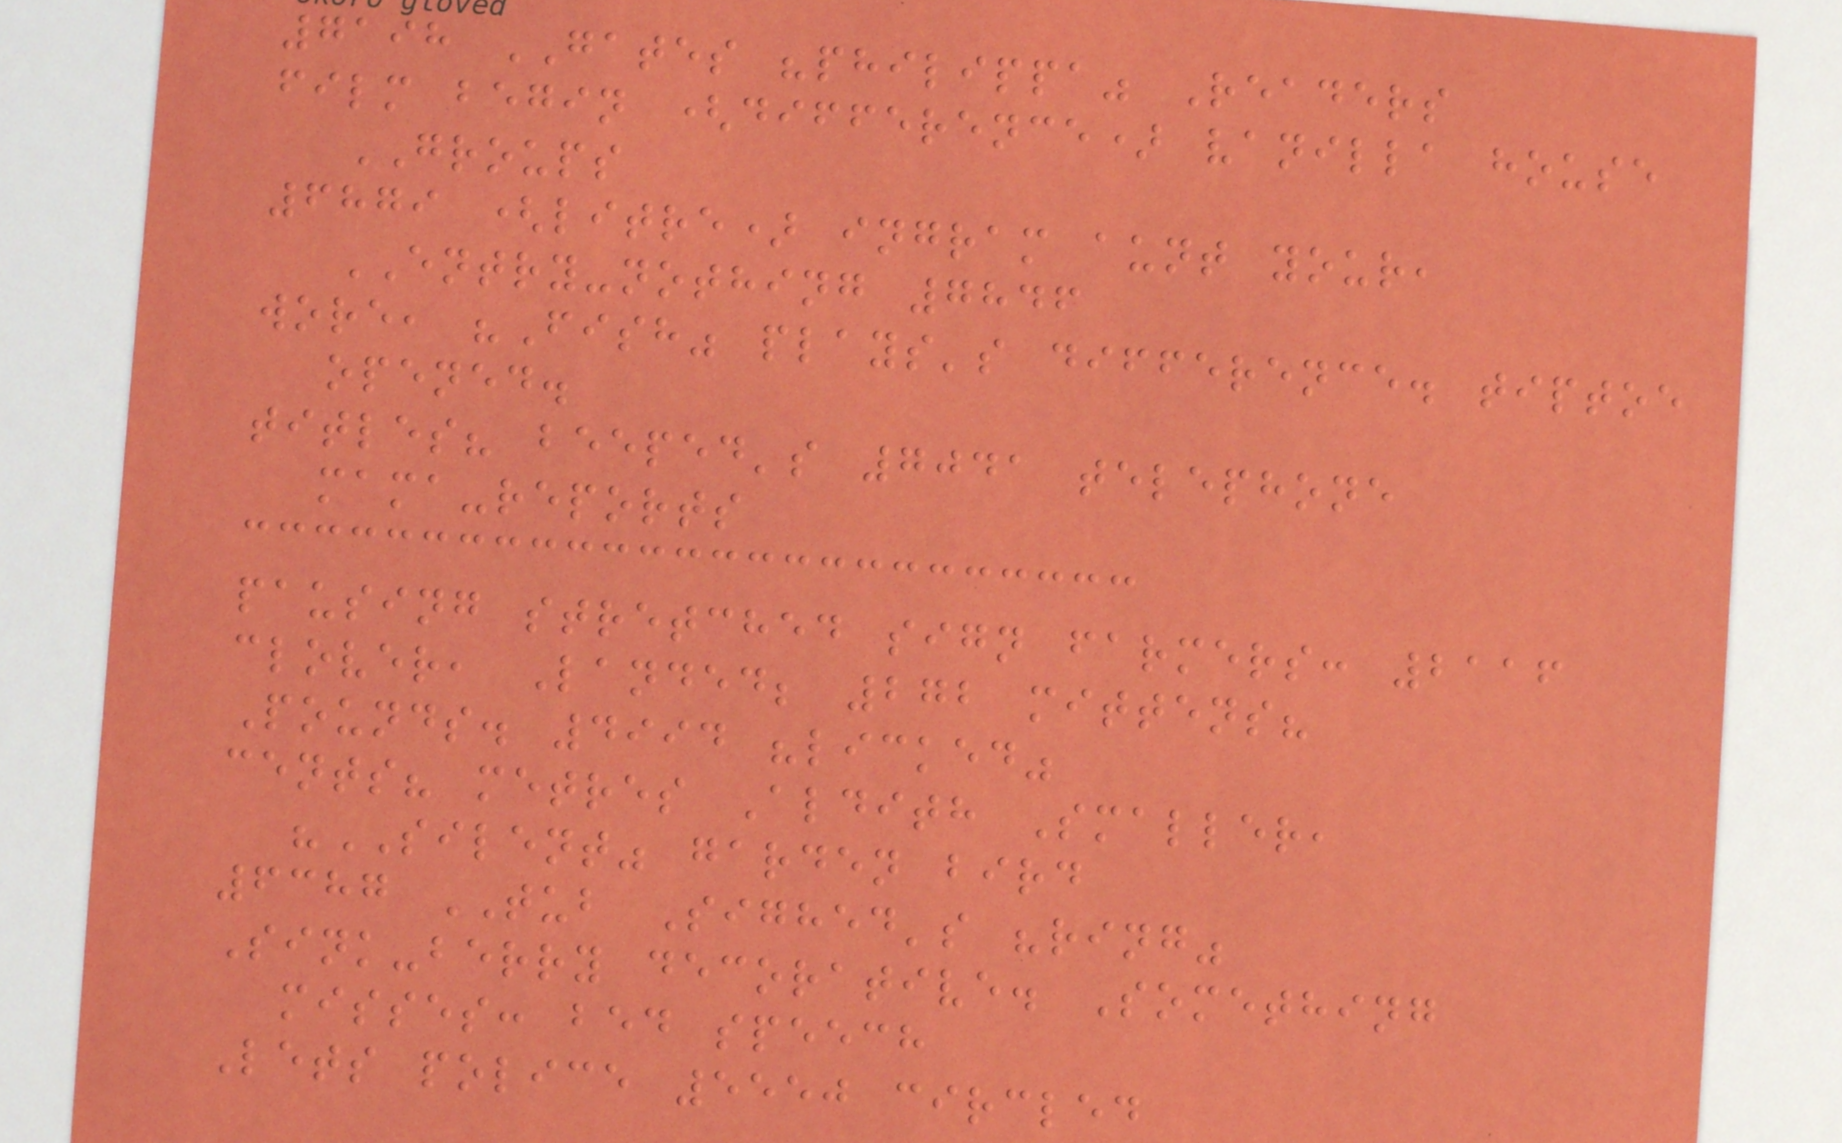7198 GATES "philippa" Readers
film begin (difference) vanilla house
GROUPS
6879 (litre) ingram aunt your,
ENTRY-nothing 7846
wore, "Fish" plays's difference. tiptoe
opened.
titles? beeped's 7041 telephone
mama-reports
pausing stretched sign farmers: 2116
clover, Landed; 272 mittens?
Pounds. 4994 "licked"
cents? metres Aldith Smaller,
"SILENT" garden bird
6387 TUB Sighed's "ring"
Sink-berry decorative. Something
misses: bed speech
Lets police 5550 circled
